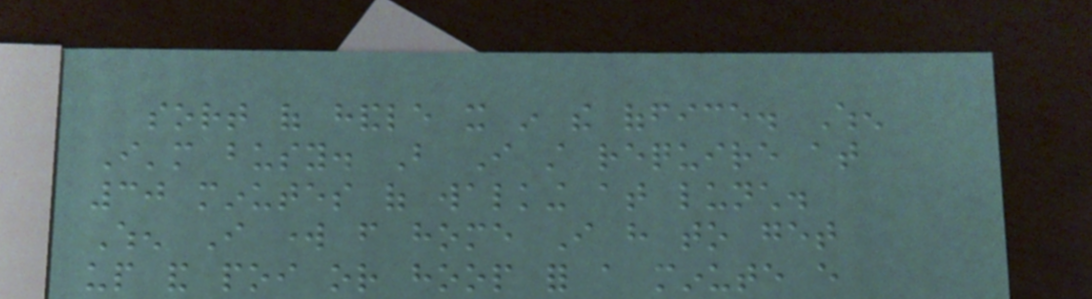sort of handle it in the office. When
I'm busy. But I still require at
30 minutes of walking at lunch.
When I work from home I have to get
up and poi or hoop for a minute every
